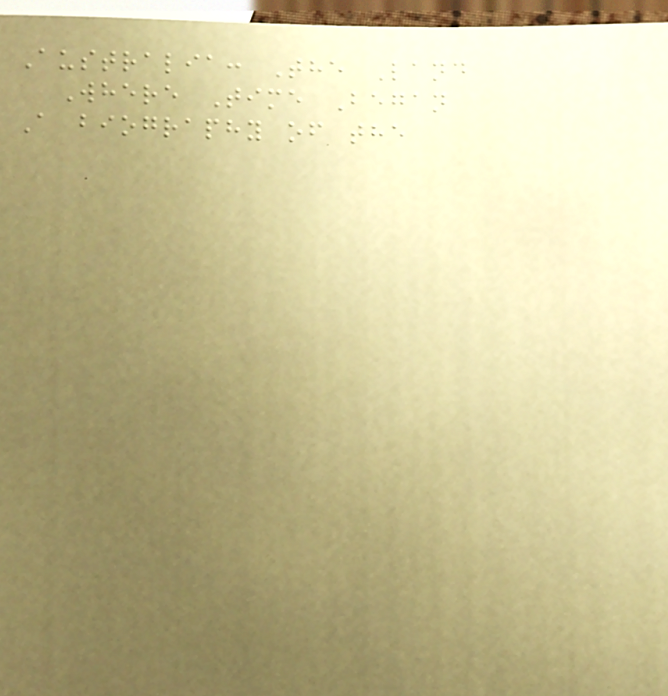Australia: The Land
Where Time Began
A biography of the
